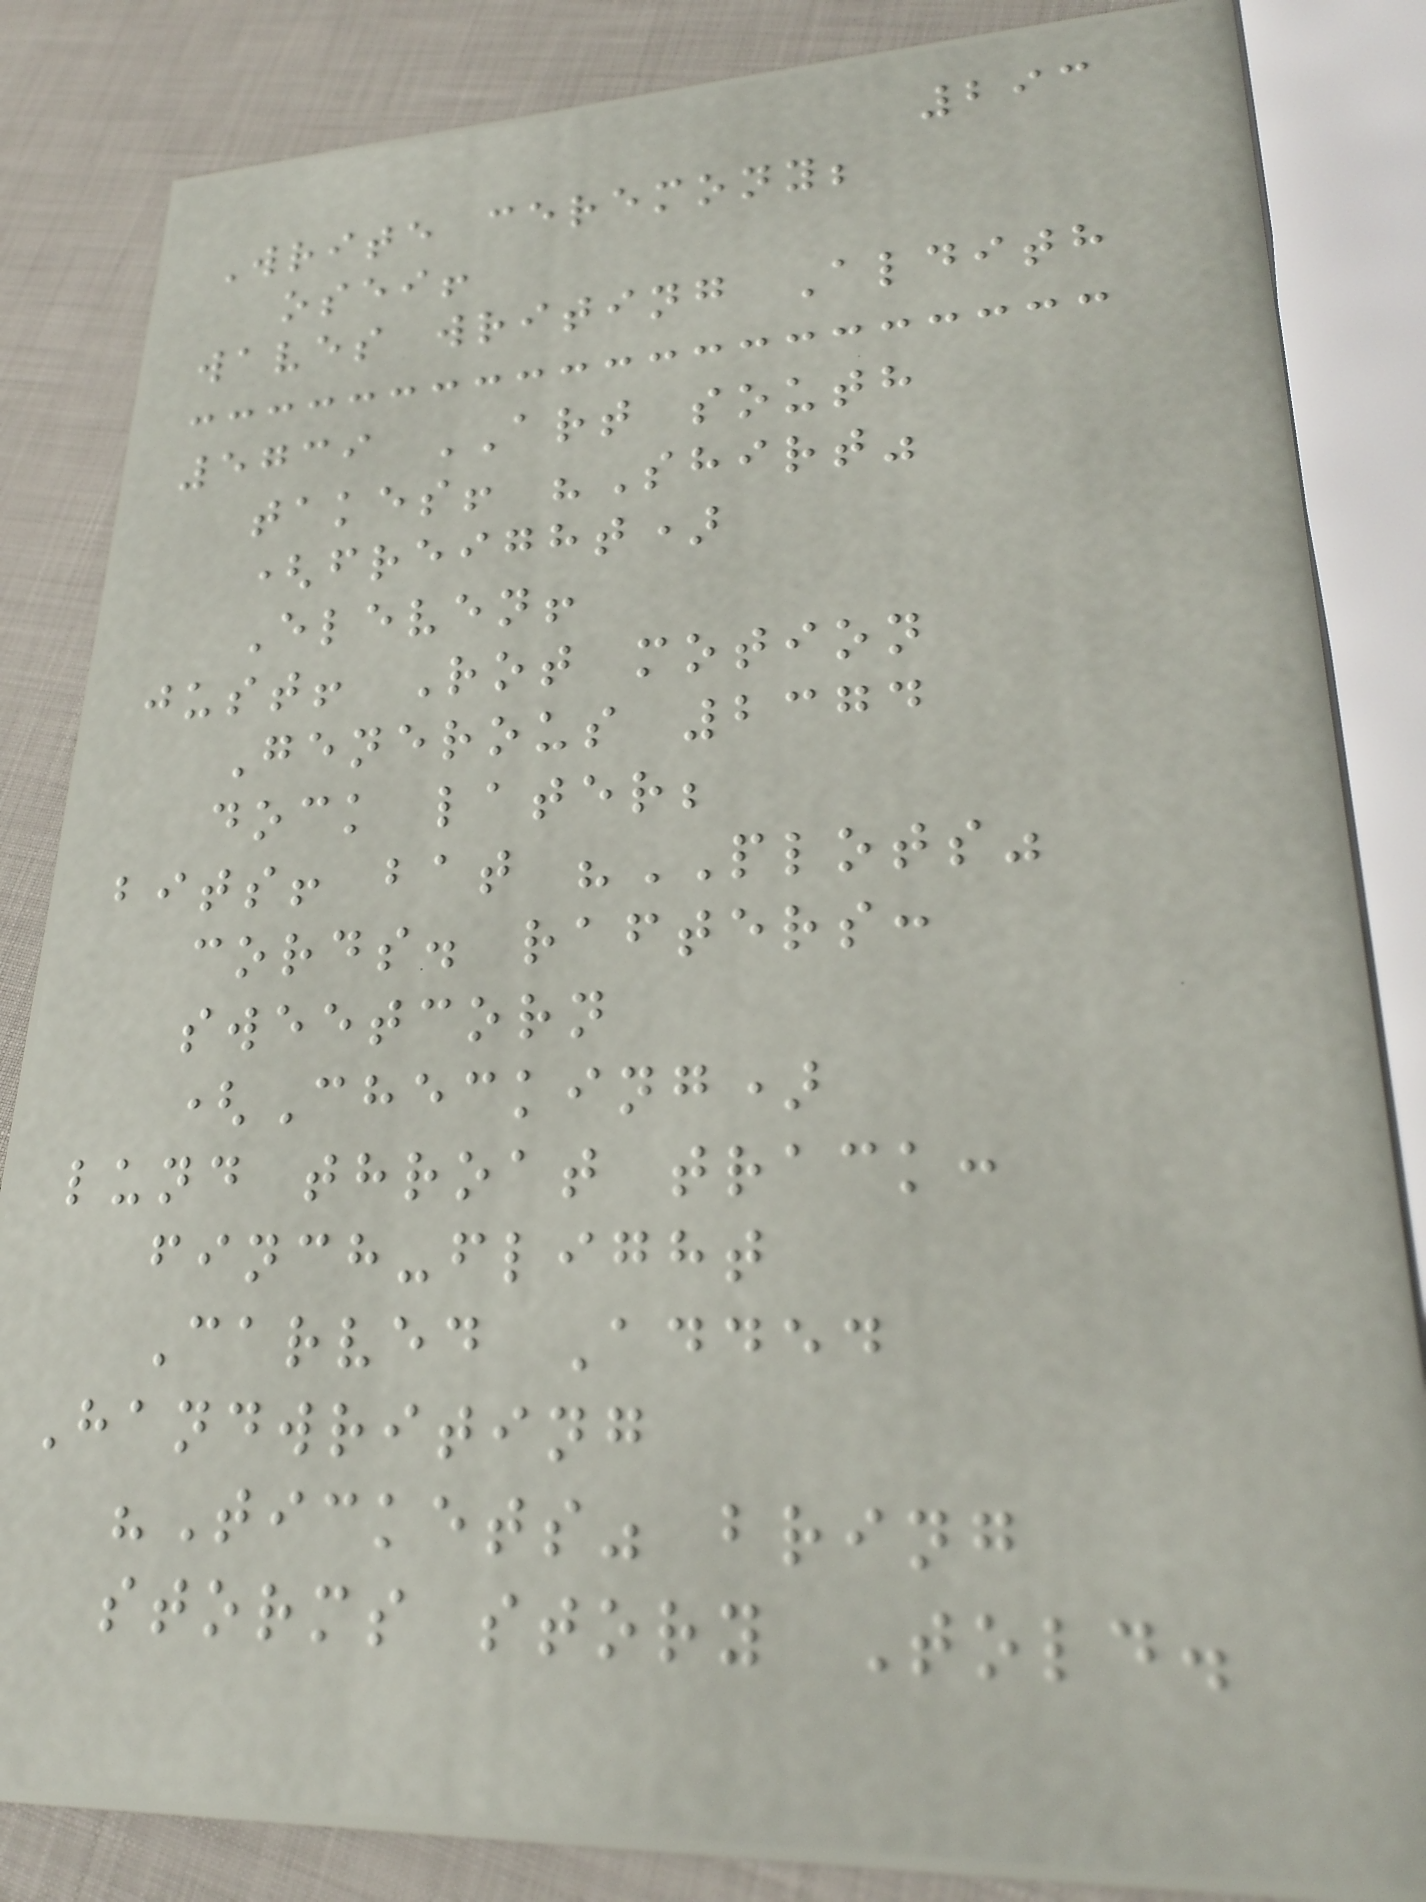293
Write ceremony;
osei!
waves writing Aldith
5739 ART south
takes! "Shirt"
(freight)
Eleven!
just! Rot motion
Generous 2374
dock later;
bits! bat "PLOTS"
cords. rafters:
sweetcorn
(Checking)
lund throat track:
finch-flight
Carved Added
Handwriting
"Tickets" bring
storms story Told.
